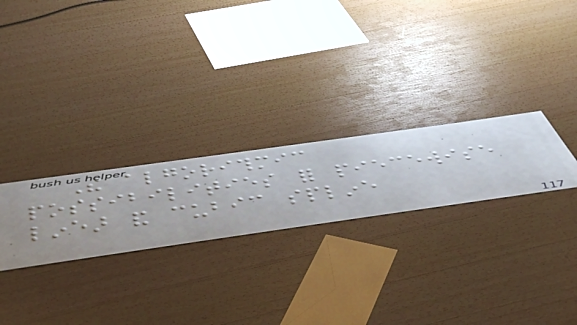The algorithmic
possibilities for piecewise
linear and cubic spline
